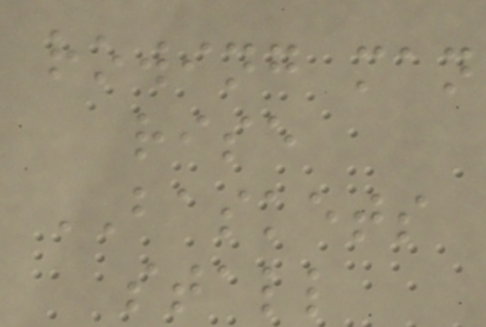rowing man
rise
BASKETS
stall
